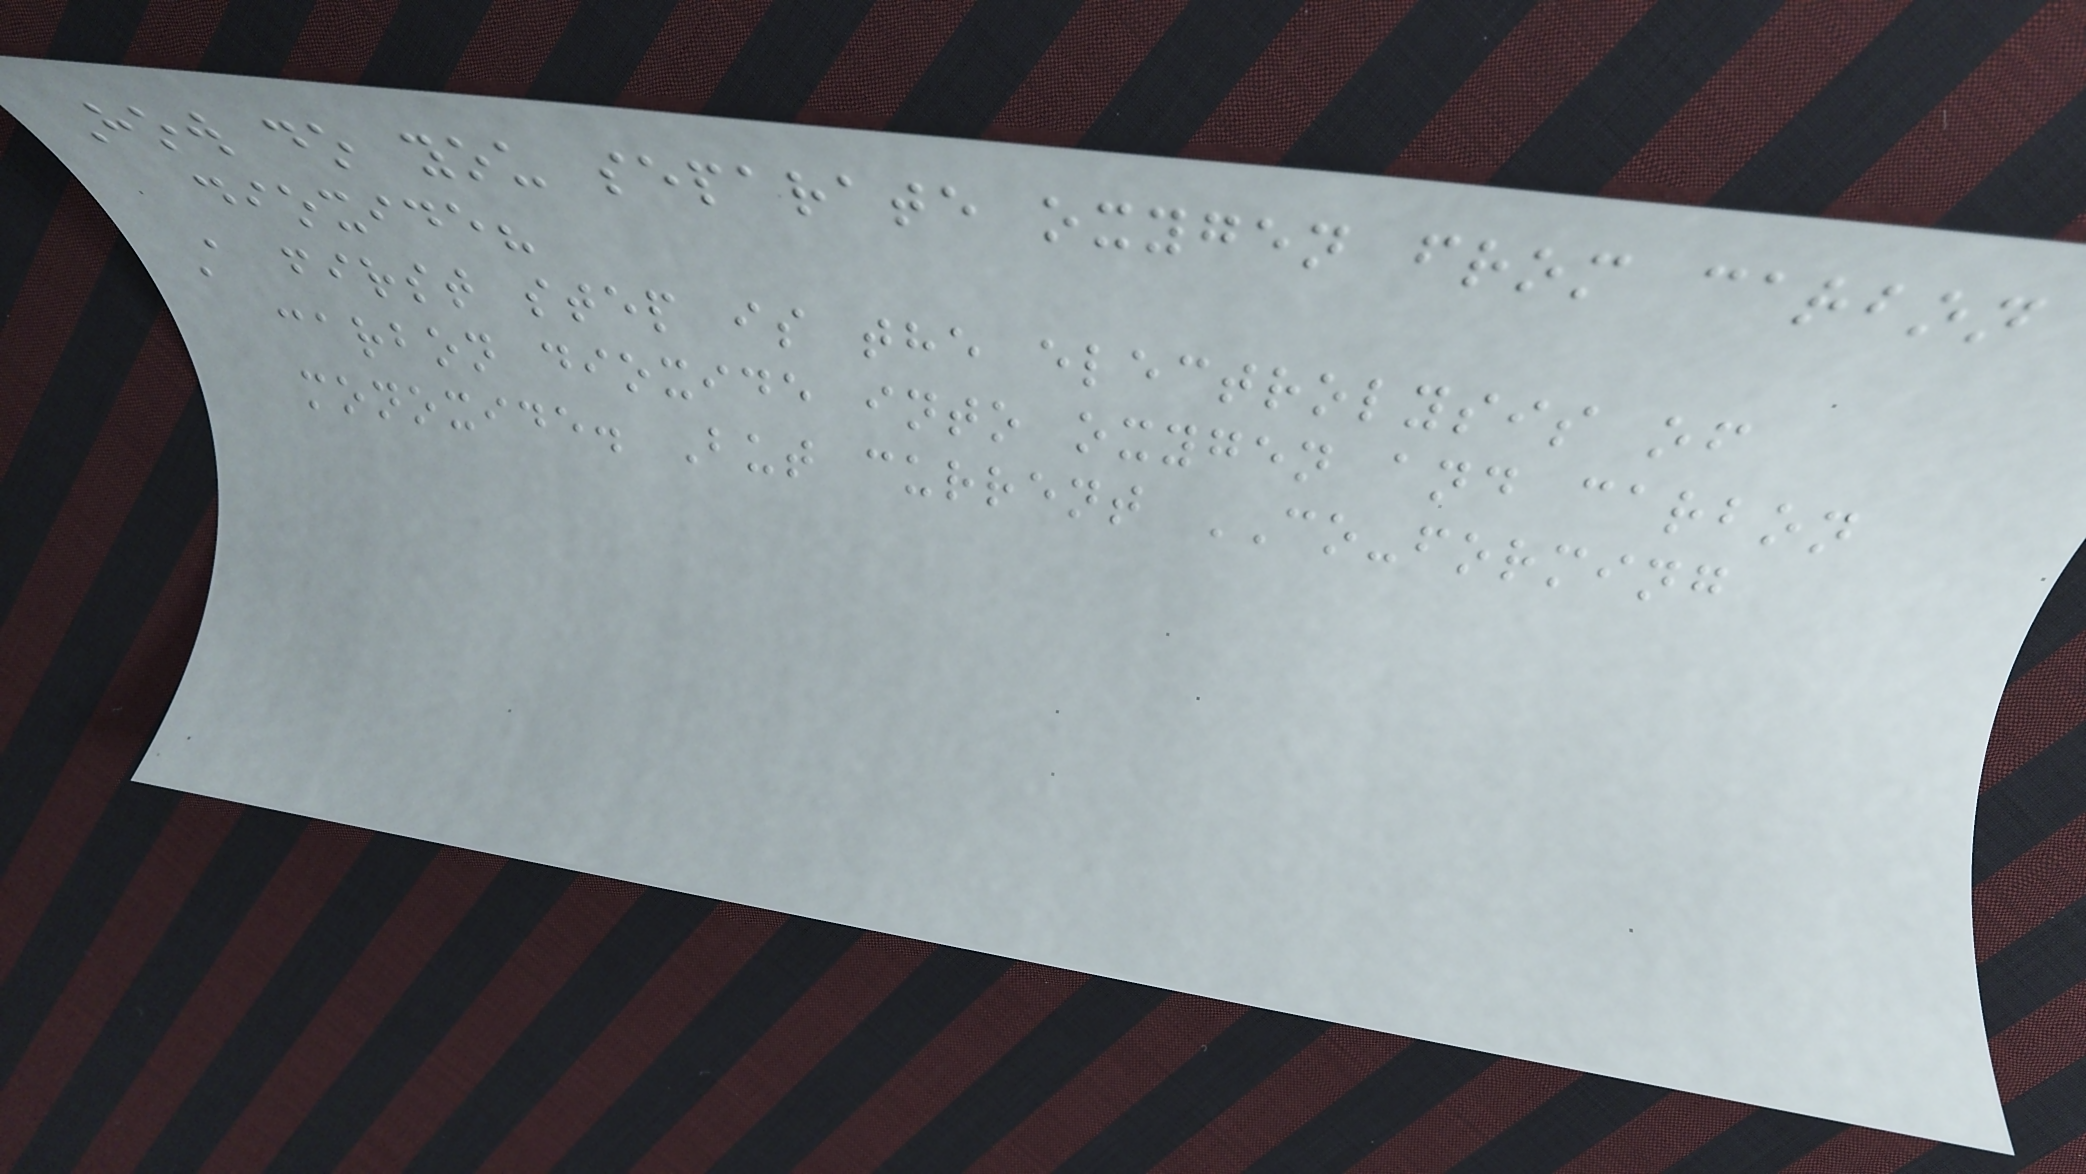How do you separate oxygen from carbon
dioxide?
A first step is the electrolysis of
carbon dioxide into oxygen and carbon
monoxide. But current CO-forming
